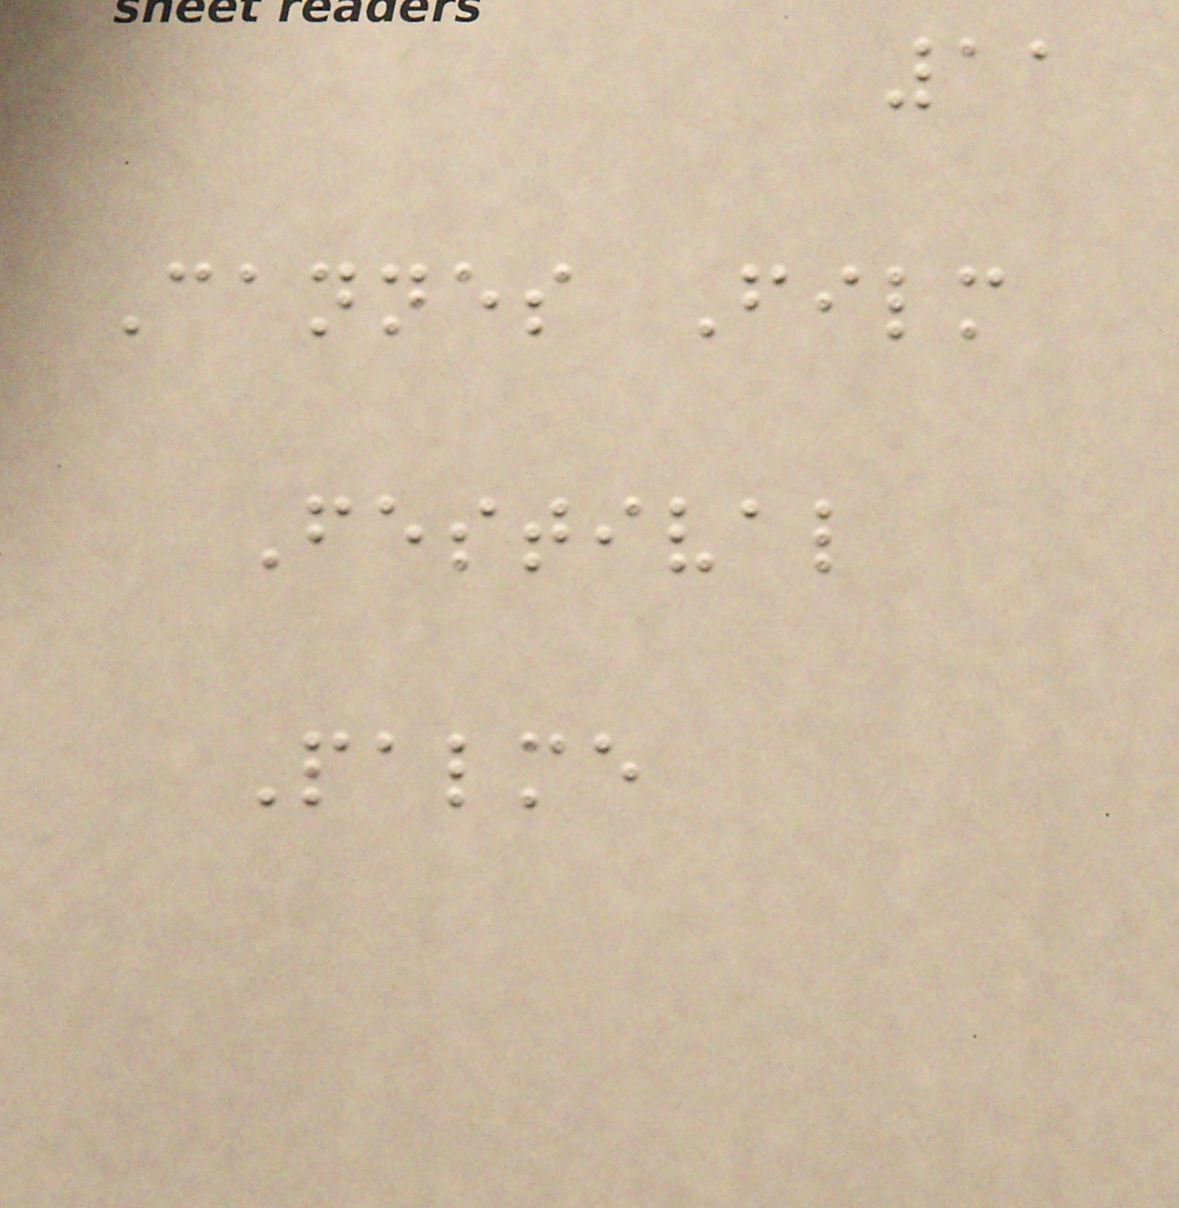11
Cannes Film
Festival
Palme
